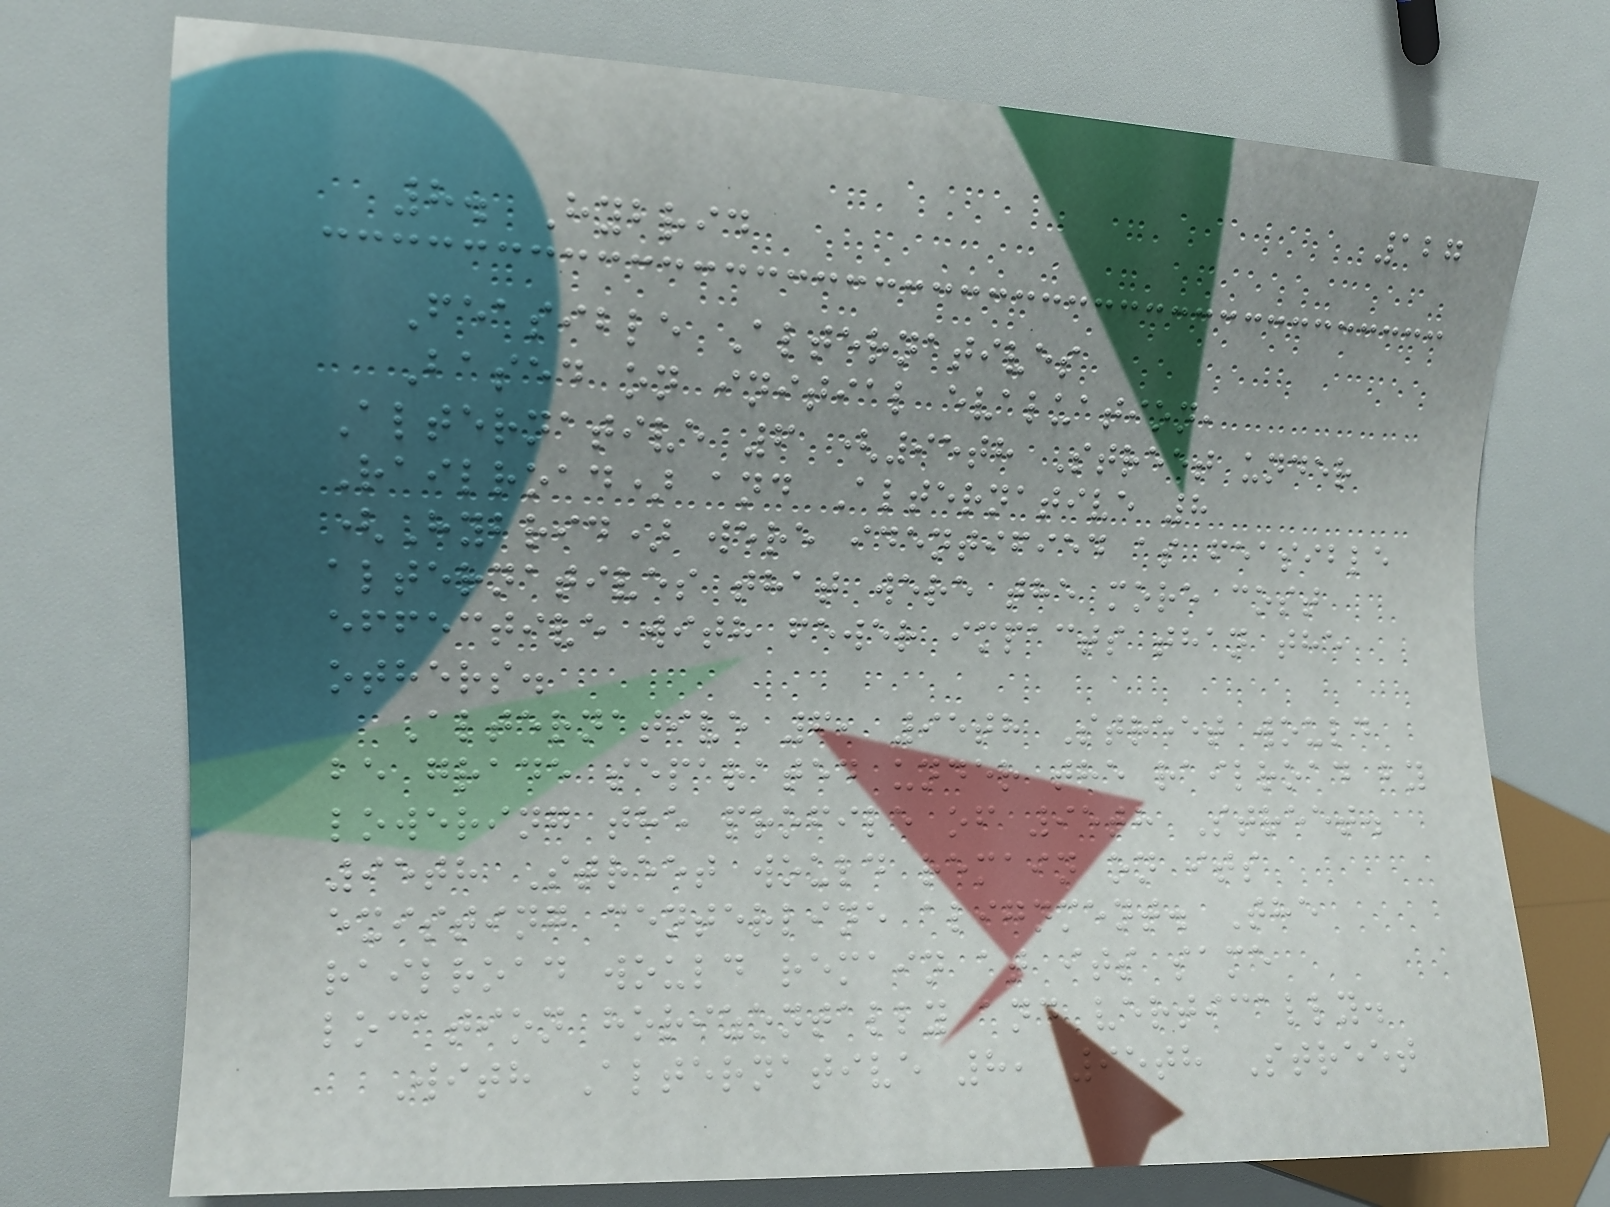127
8. Hybrid
Feasible Alternatives
Based on initial evaluation,
Alternative 6 (95th Street under
Railroad) and Alternative 8
(Hybrid) were identified as feasible
alternatives that were the more cost
effective with fewer impacts than the
others.
Alternative 6, 95th Street would
be grade separated under the railroad by
lowering the profile of 95th Street.
95th Street would remain on its
existing centerline alignment. The
railroad would remain at its same
location horizontally and vertically.
With Alternative 8, 95th Street
